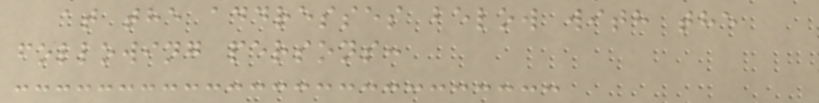at the addresses below with the
following persons:
